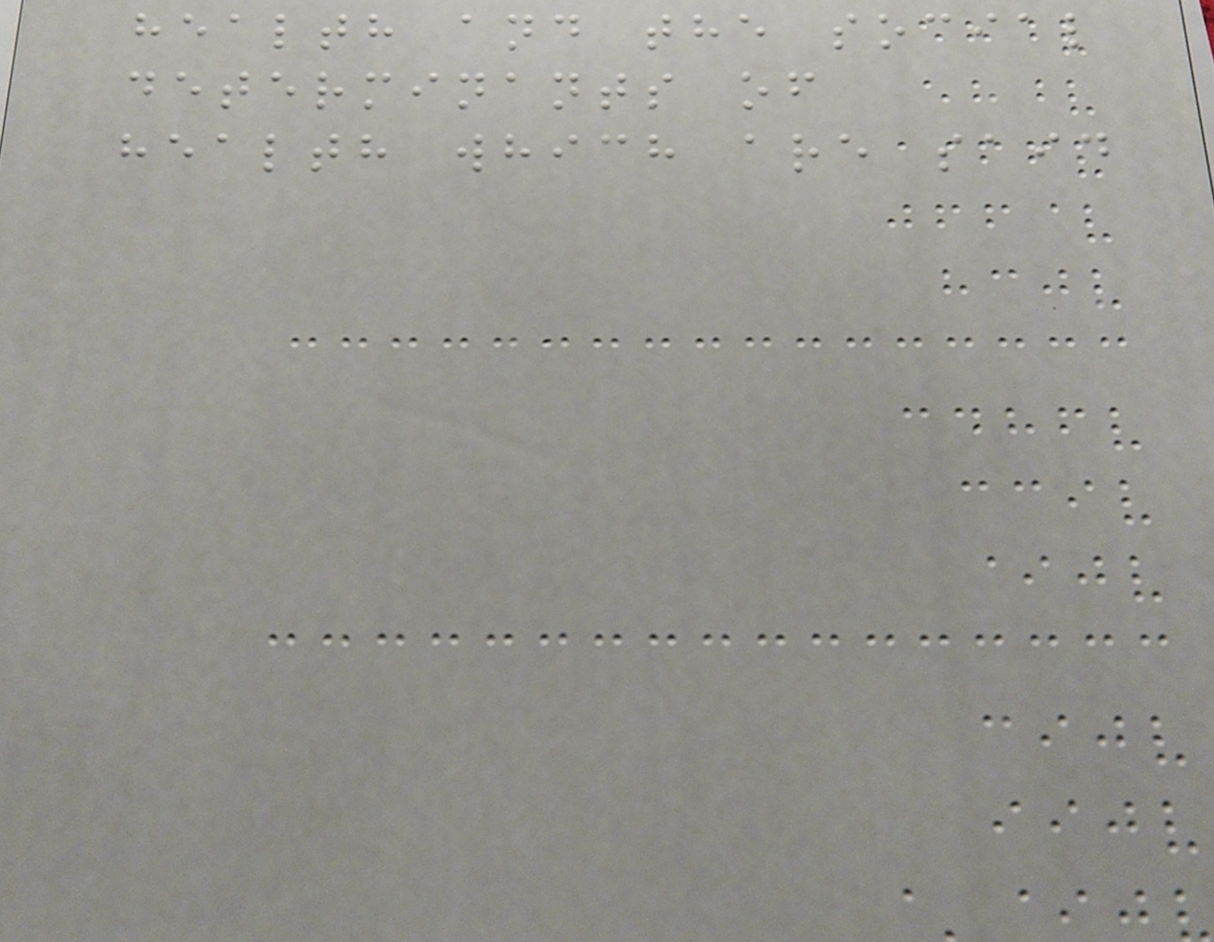health and the social
determinants of
health which are said
